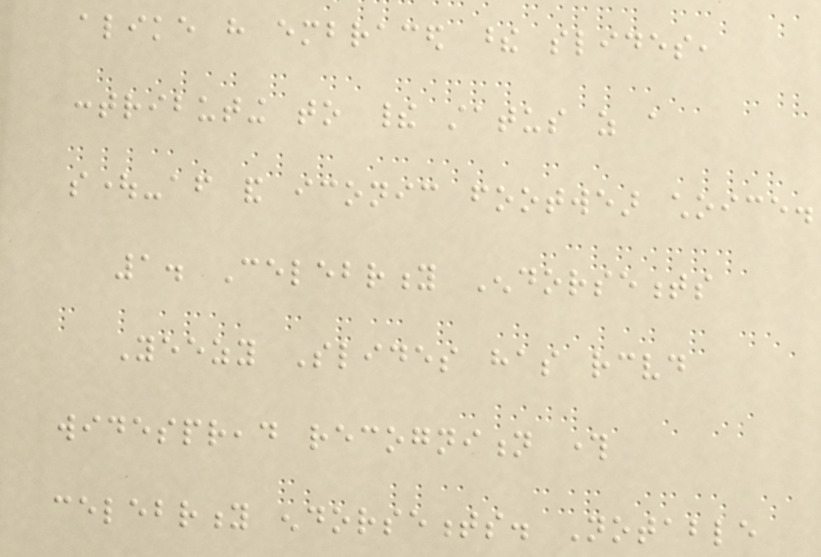alike have embraced these slides,
contributing to their status as a
sought-after and iconic footwear choice.
1. Celebrity Endorsements
Yeezy Slides has received
widespread recognition through
celebrity endorsements. Notable
